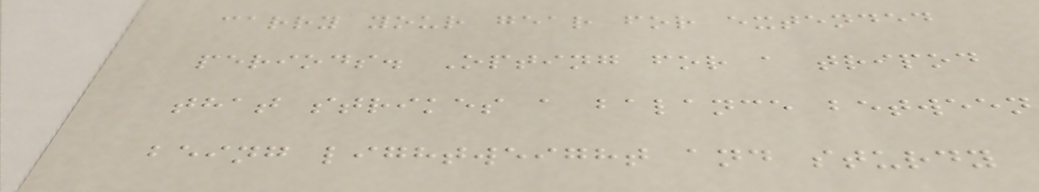carry your gear for extended
periods. Opting for a tripod
that strikes a balance between
being lightweight and sturdy
